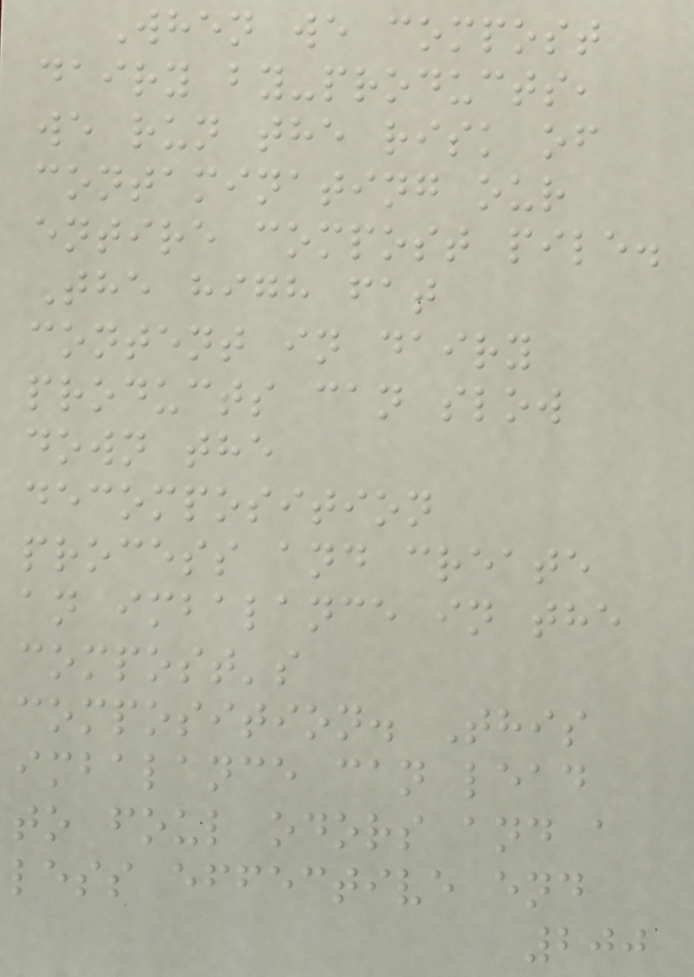When we compost
dairy by-products,
we run the risk of
contaminating our
entire compost pile.
The high fat
content in dairy
products can slow
down the
decomposition
process and create
an imbalance in the
compost's
composition. This
imbalance can lead
to foul odors and a
less effective end
200
